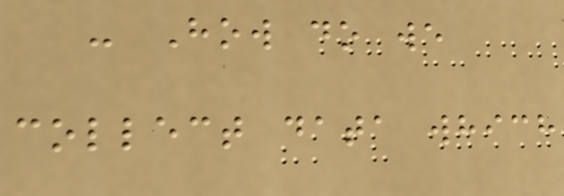- How do we
collect data which
